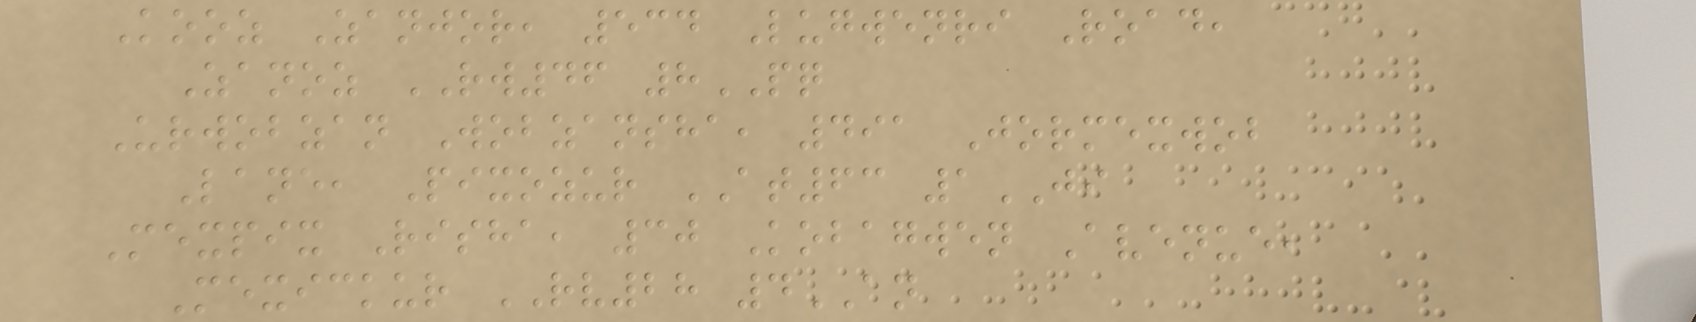Kooz Zanjor, 534 Lugwenri Road,
Zanoz RW46 8PQ
Urwobzan Wobzansha, 491 Jormexwob
Lane, Pixozur AT63 1JI
Mexpix Risha, 30 Kobagwen Avenue,
Mexickur RV28 4AN
